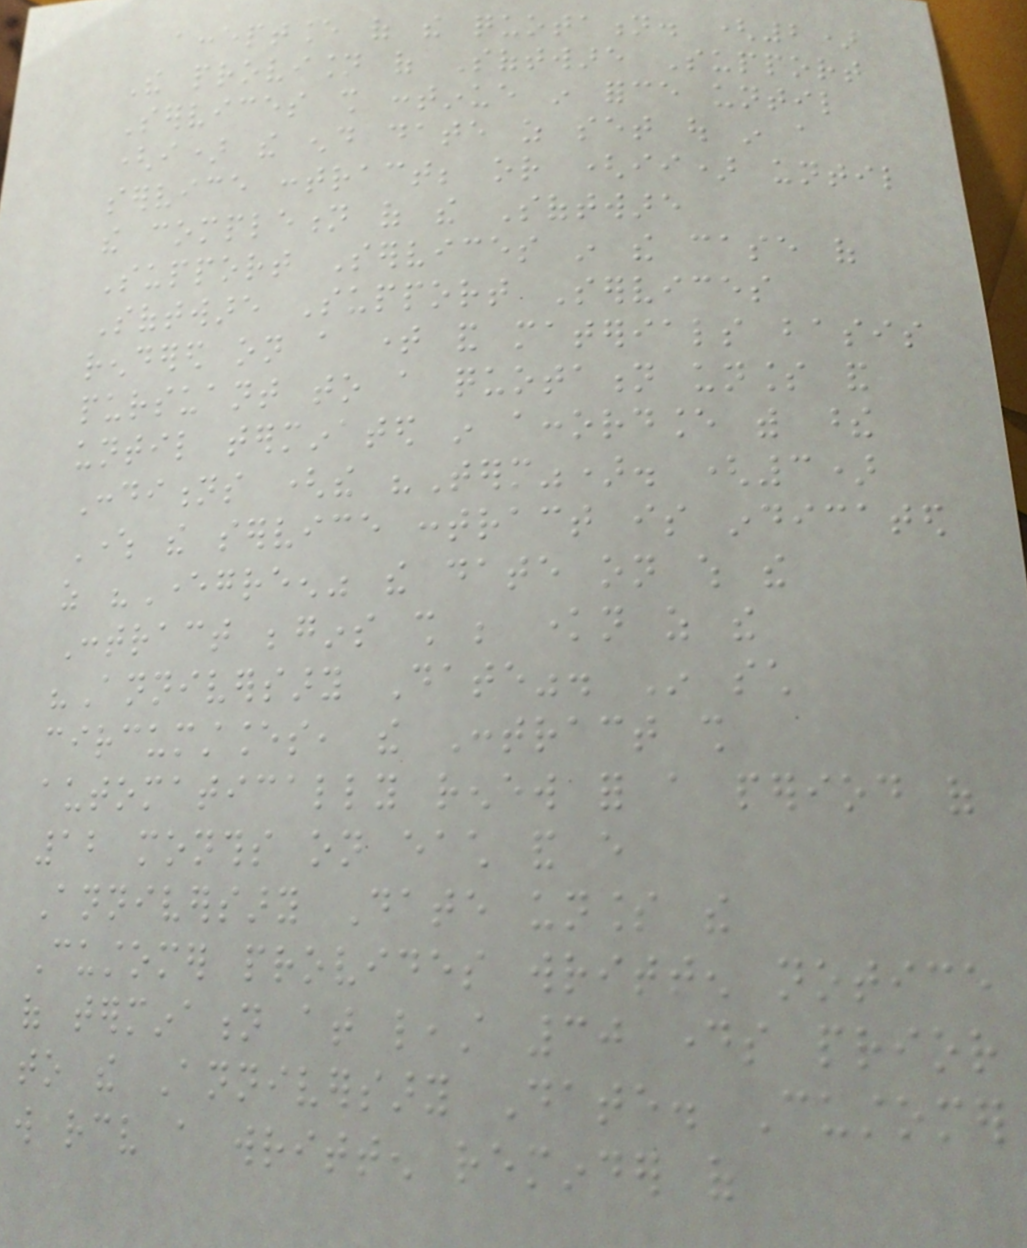acceptance of the quotation. (2)
The provision of Software Support
Services shall continue in force until
(i) the end date as set out in a
service contract; or (ii) until
the completion of the Software
Support Services in the case of
Software Support Services
rendered on a time and materials basis
pursuant to a quotation unless and
until terminated in accordance with these
Conditions (the "Term"). (3)
Where the service contract is indicated
as "Evergreen" the date on which the
Contract begins shall be known as the
"Anniversary Date". In such
circumstances, the Contract shall
automatically renew for a period of
12 months on each and every
Anniversary Date unless the
Customer provides written notice
of termination at least 30 days prior
to the Anniversary Date. Customer
will receive a written reminder of
